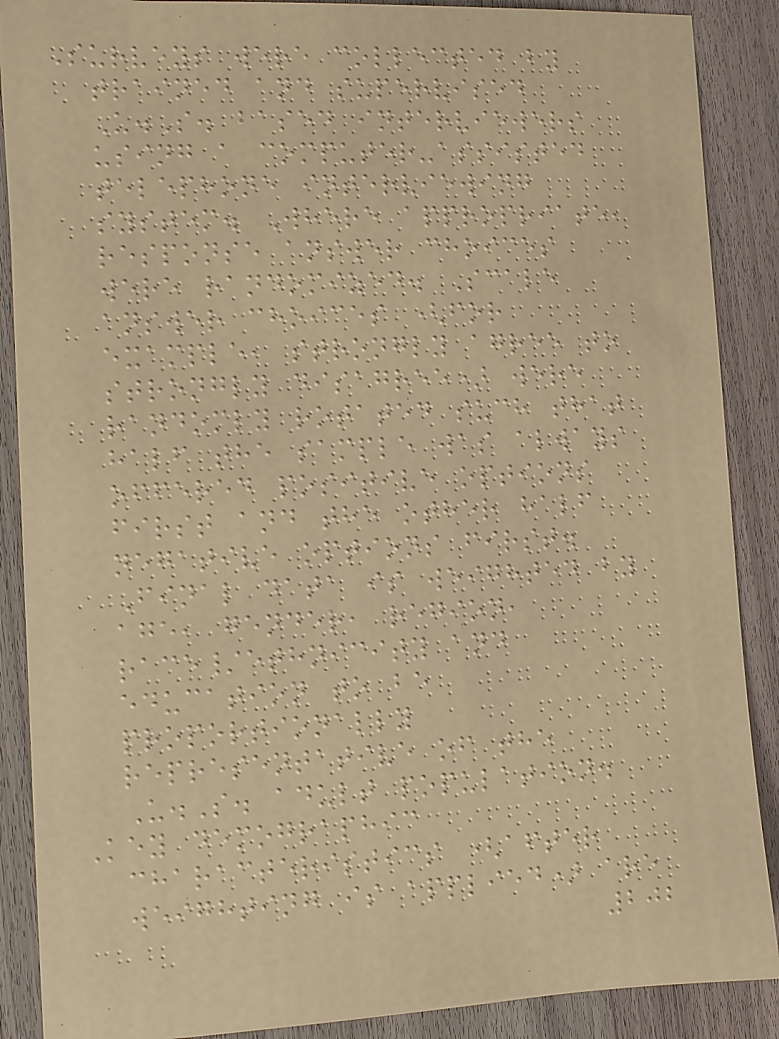Surveys were collected by
trained and supervised
U.S. based interviewers
using a computer-assisted
telephone interviewing
system. Where appropriate,
response answer choices
were randomized. Scale
answer choices (for
example, strongly agree to
strongly disagree) were
randomly rotated such that
half the sample was always
offered positive options
first and the other half
negative options first.
Final data is weighted by
age, gender, region,
race/ethnicity and
education to be
proportionally
representative of the
U.S. adult population.
Key demographic
characteristics (after
weighting is applied) are
202
